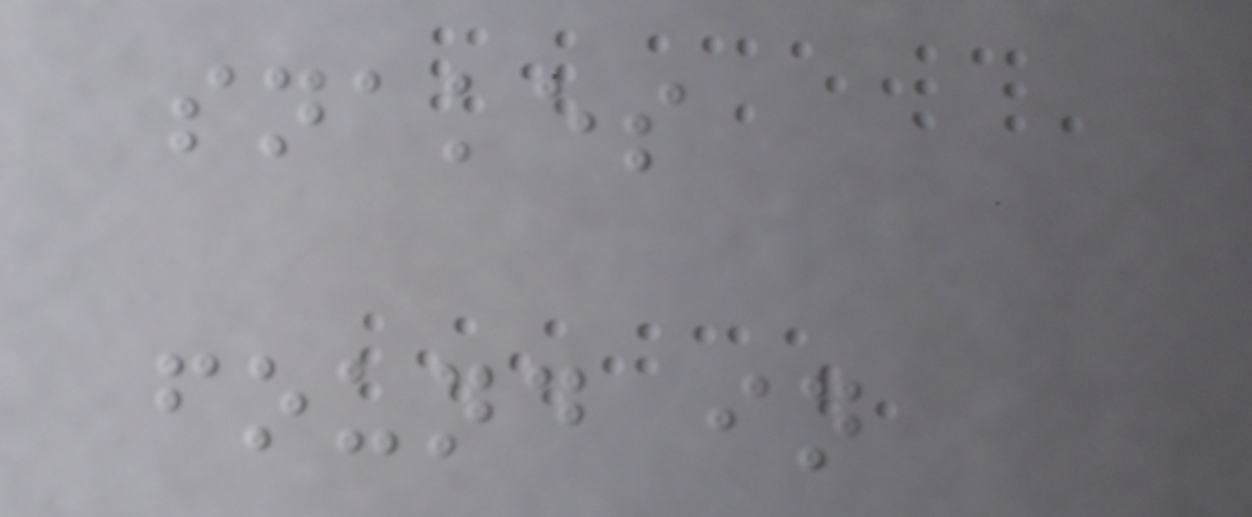snakes
found in
